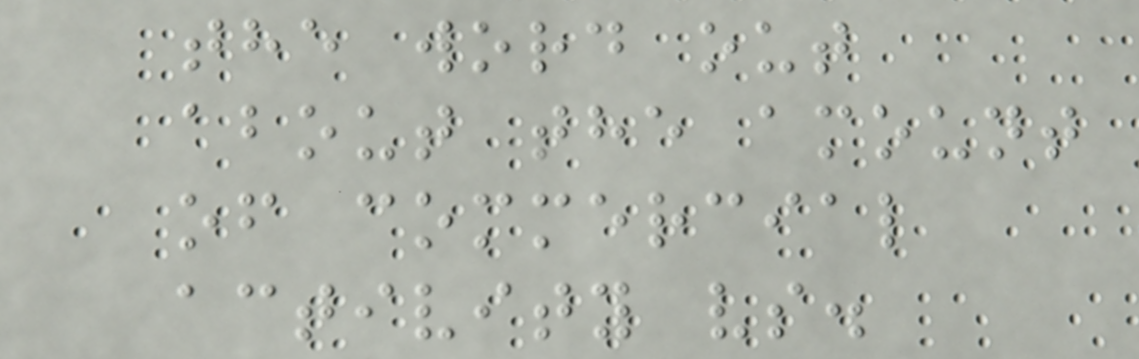the word out
about the amount
of commercial
activity vs.
